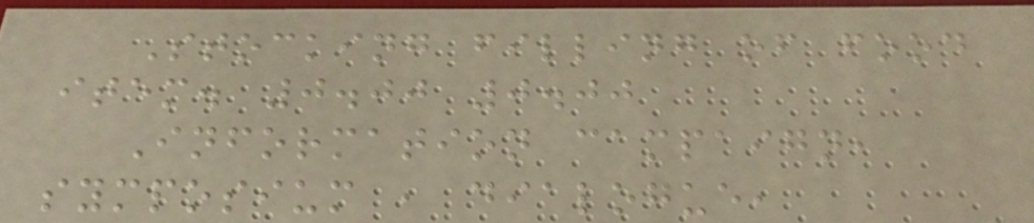Stocking filling of food
item. 0.00 0.00
Information campaign,
symposium , dialogue,
